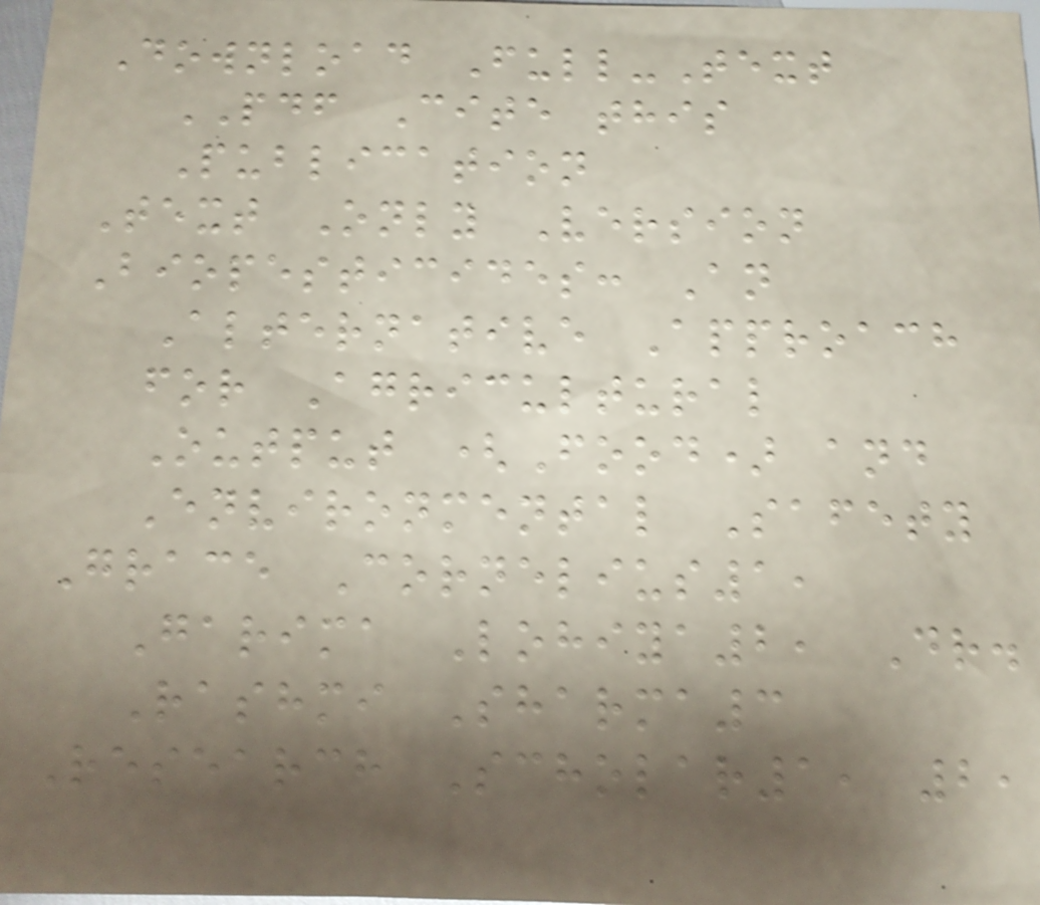Download Full-Text
PDF Cite this
Publication
Text Only Version
Biopesticides: An
Alternative Approach
for Agricultural
Output (Food) and
Environmental Safety
Grace Cornelius1,
Garima Lohiya2, Dr.
Rashmi Sharma3
Research Scholar1, 2,
